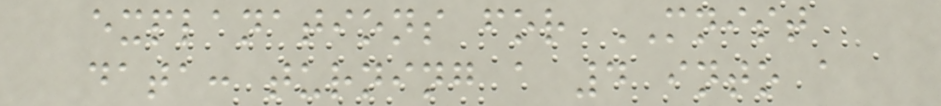explanations for MNIST
data: turning a 4 into a
